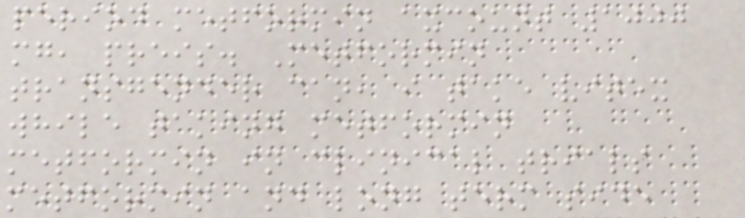period metformin axcount 1000
mg, preis. Metformin
transgender can, i take vitex
while taking metformin
metformin in clinical trials
metformin and long term side
